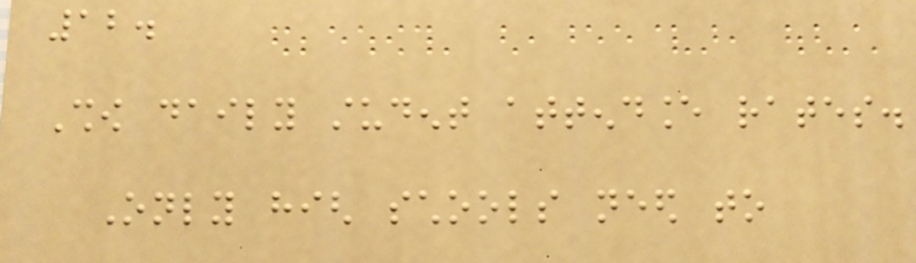12.
Show daily student attendance rates.
Only high schools need to
